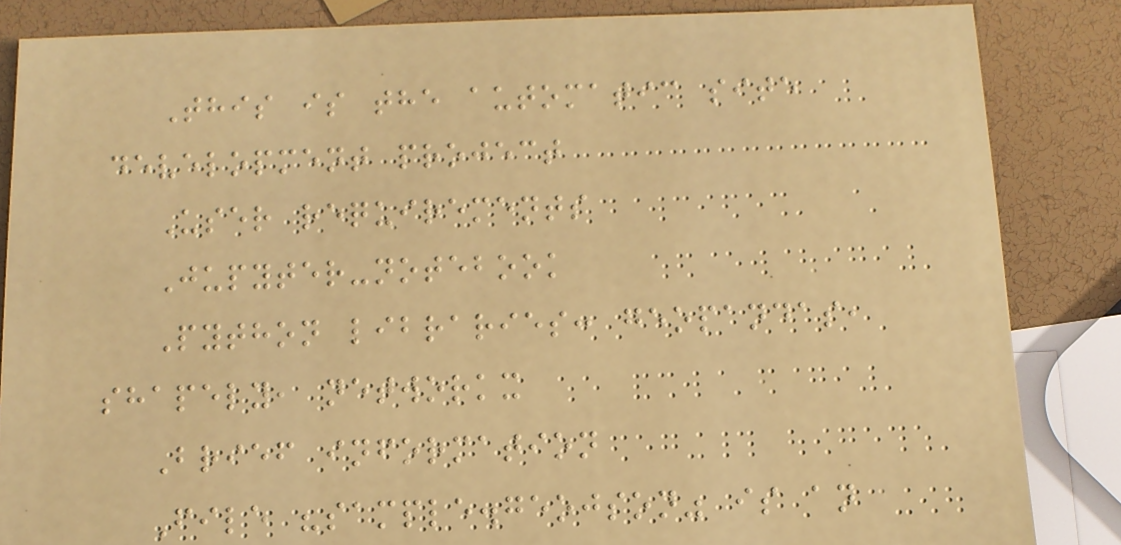This is the automatic site
development project
User requirements
Jupyter-notebook
Python libraries: geopandas,
shapely, networkx
Brief information
File "sample.geojson" is an
